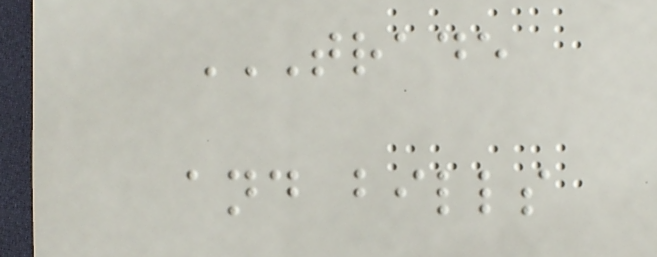TRADE
AND BILLS
